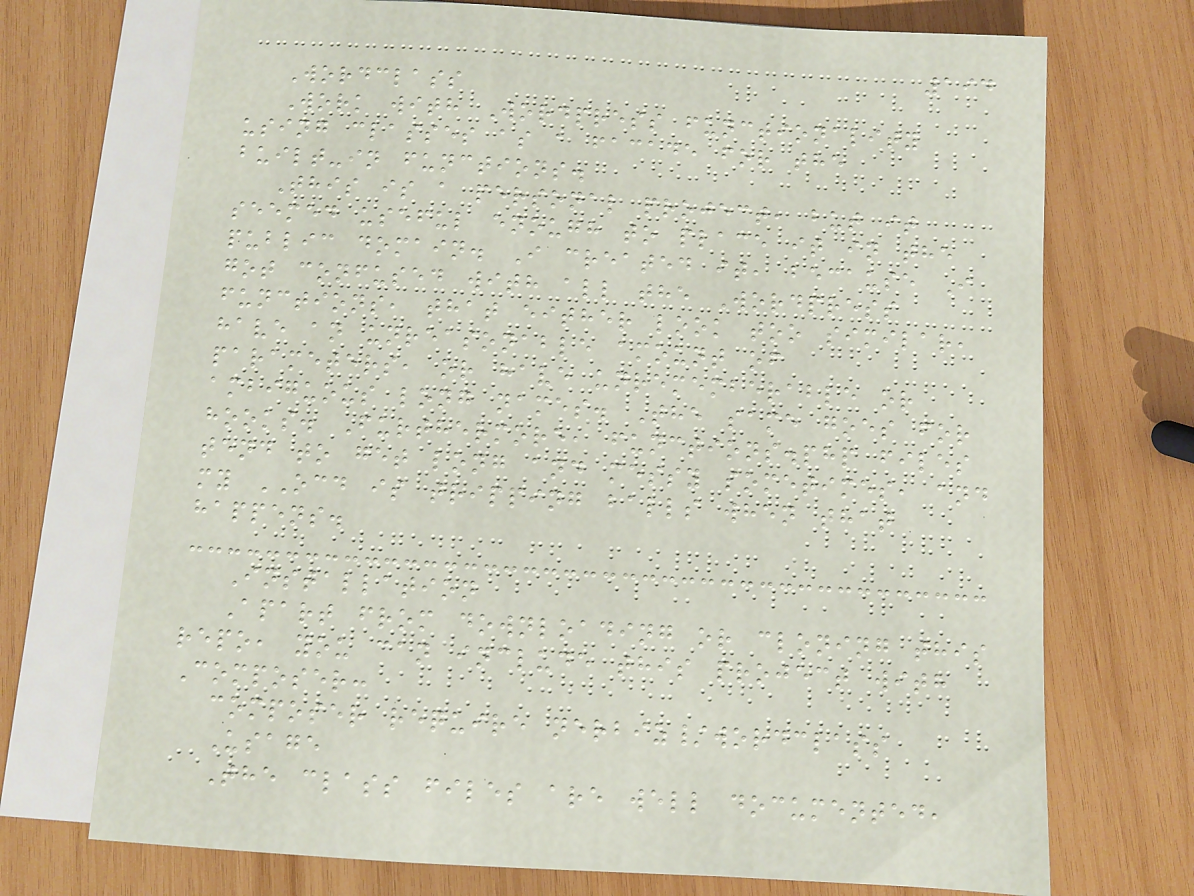194
Wordclass
Work with Wordpress functionality
using classes as a facade for the
built-in functions.
This is a personal project, but it
seemed useful enough to place it in the
public domain. I created it, because I
got confused with all the Wordpress
functions, that either look too similar,
have an unreasonable amount of
parameters, or have unrememberable or
ambiguous long names. The same goes for
hooks. Furthermore, functions.php files
tend to get long and messy sometimes, and
my OCD is tripping balls when that
happens.
Installation
Apart from downloading or cloning this
repo, you can include this project with
Composer:
composer require nerbiz/wordclass
Usage
The class files are well documented,
